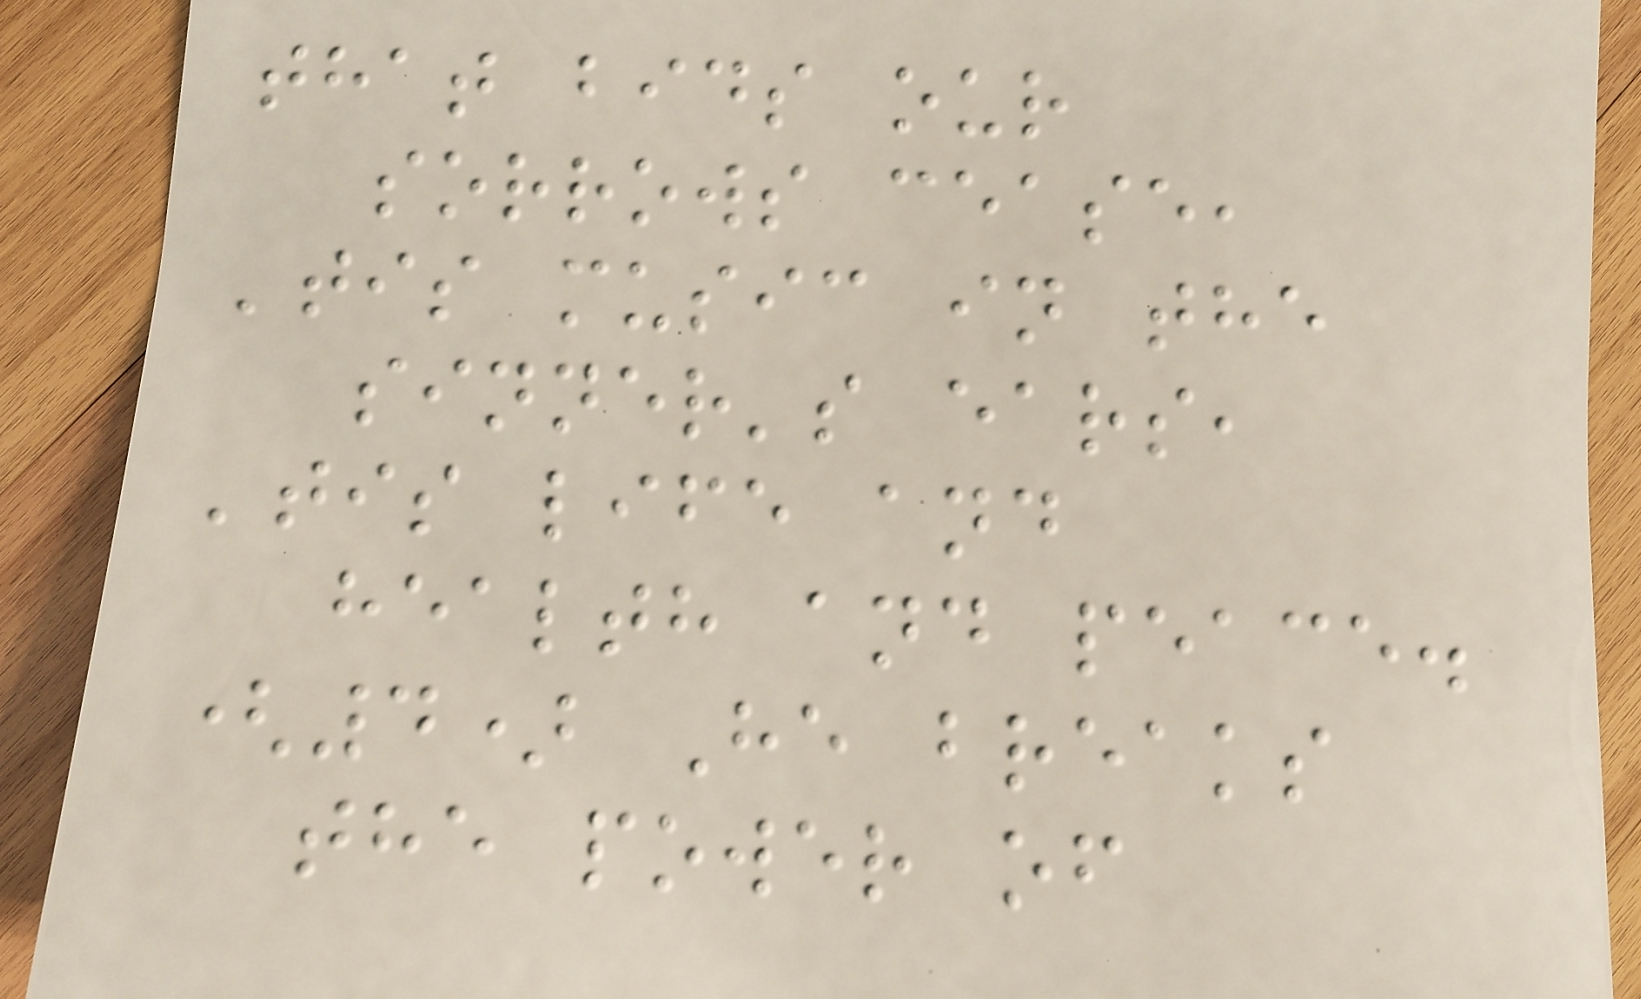that bids our
sorrows cease,
'tis music in the
sinner's ears,
'tis life and
health and peace.
(4) He breaks
the power of
